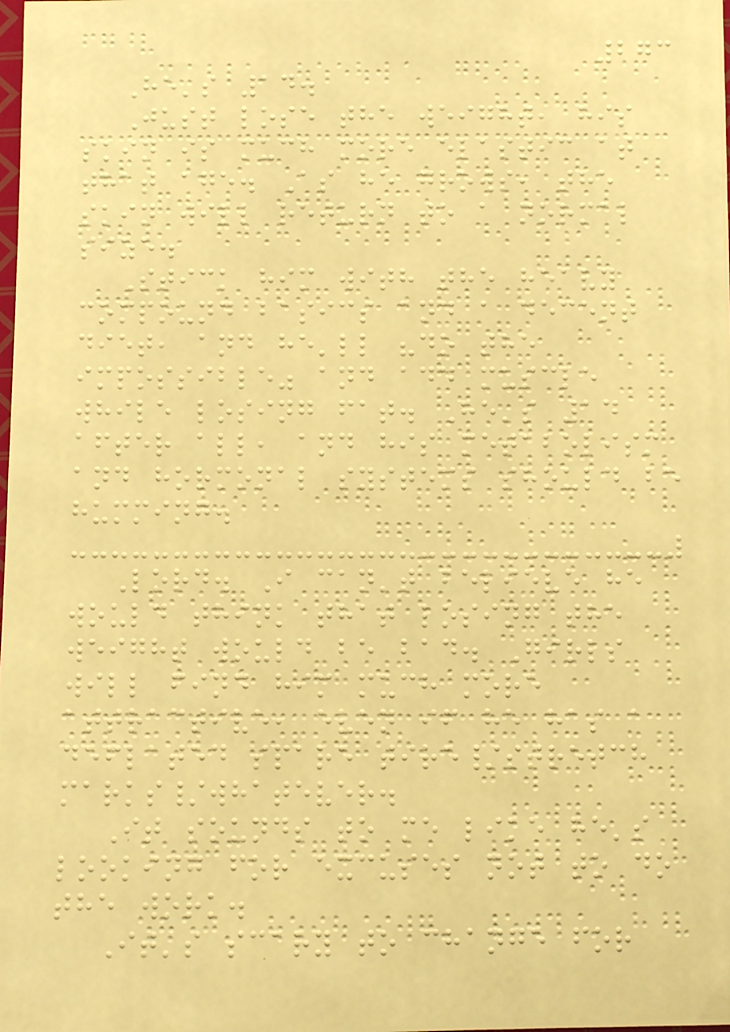273
He's 14.
Just lose the weight, his
skin is much more elastic at
that age. As he grows, the
skin will return to a normal
size.
Stick him with the heavy
compound basics and a decent
diet, and he'll "do the
impossible" and add muscle
while losing fat. He's 14
after all, and his metabolism
and hormonal systems should be
humming.
Lord. I can't believe he
would think that losing the
weight would be bad. Girls
will find him much more
attractive, even if he has a
deflated spare tire/stretch
marks/whatever.
It sounds to me like he's
looking for excuses not to do
the work.
It's scary to change for
